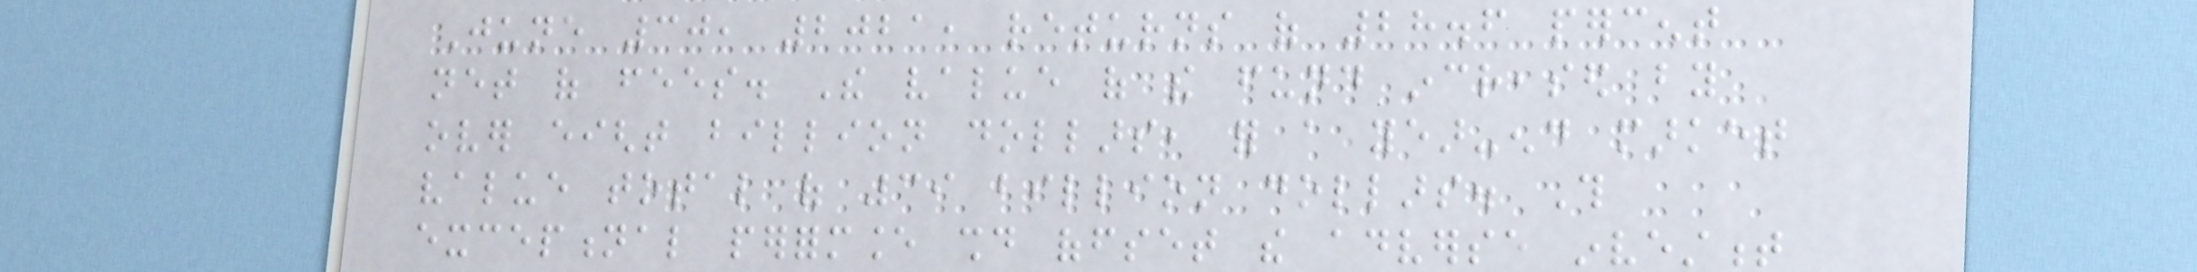June 30, 2021, returns of 28.6 percent
net of fees. The value of the fund increased by
over eight billion dollars, for a year-end market
value total of 39 billion dollars. This
exceptional performance should offset the adverse investment
